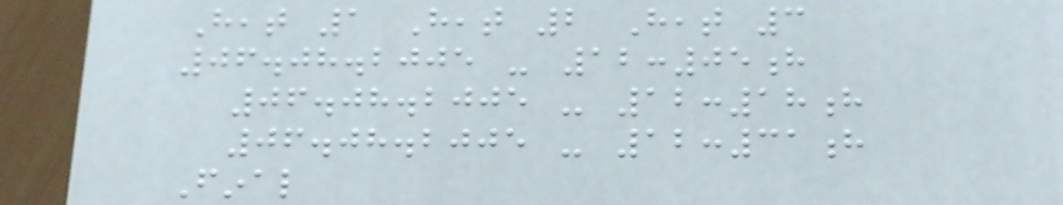Heat 1 Heat 2 Heat 3
06.08.2005 - 12:05h
06.08.2005 - 12:18h
06.08.2005 - 12:31h
Final
